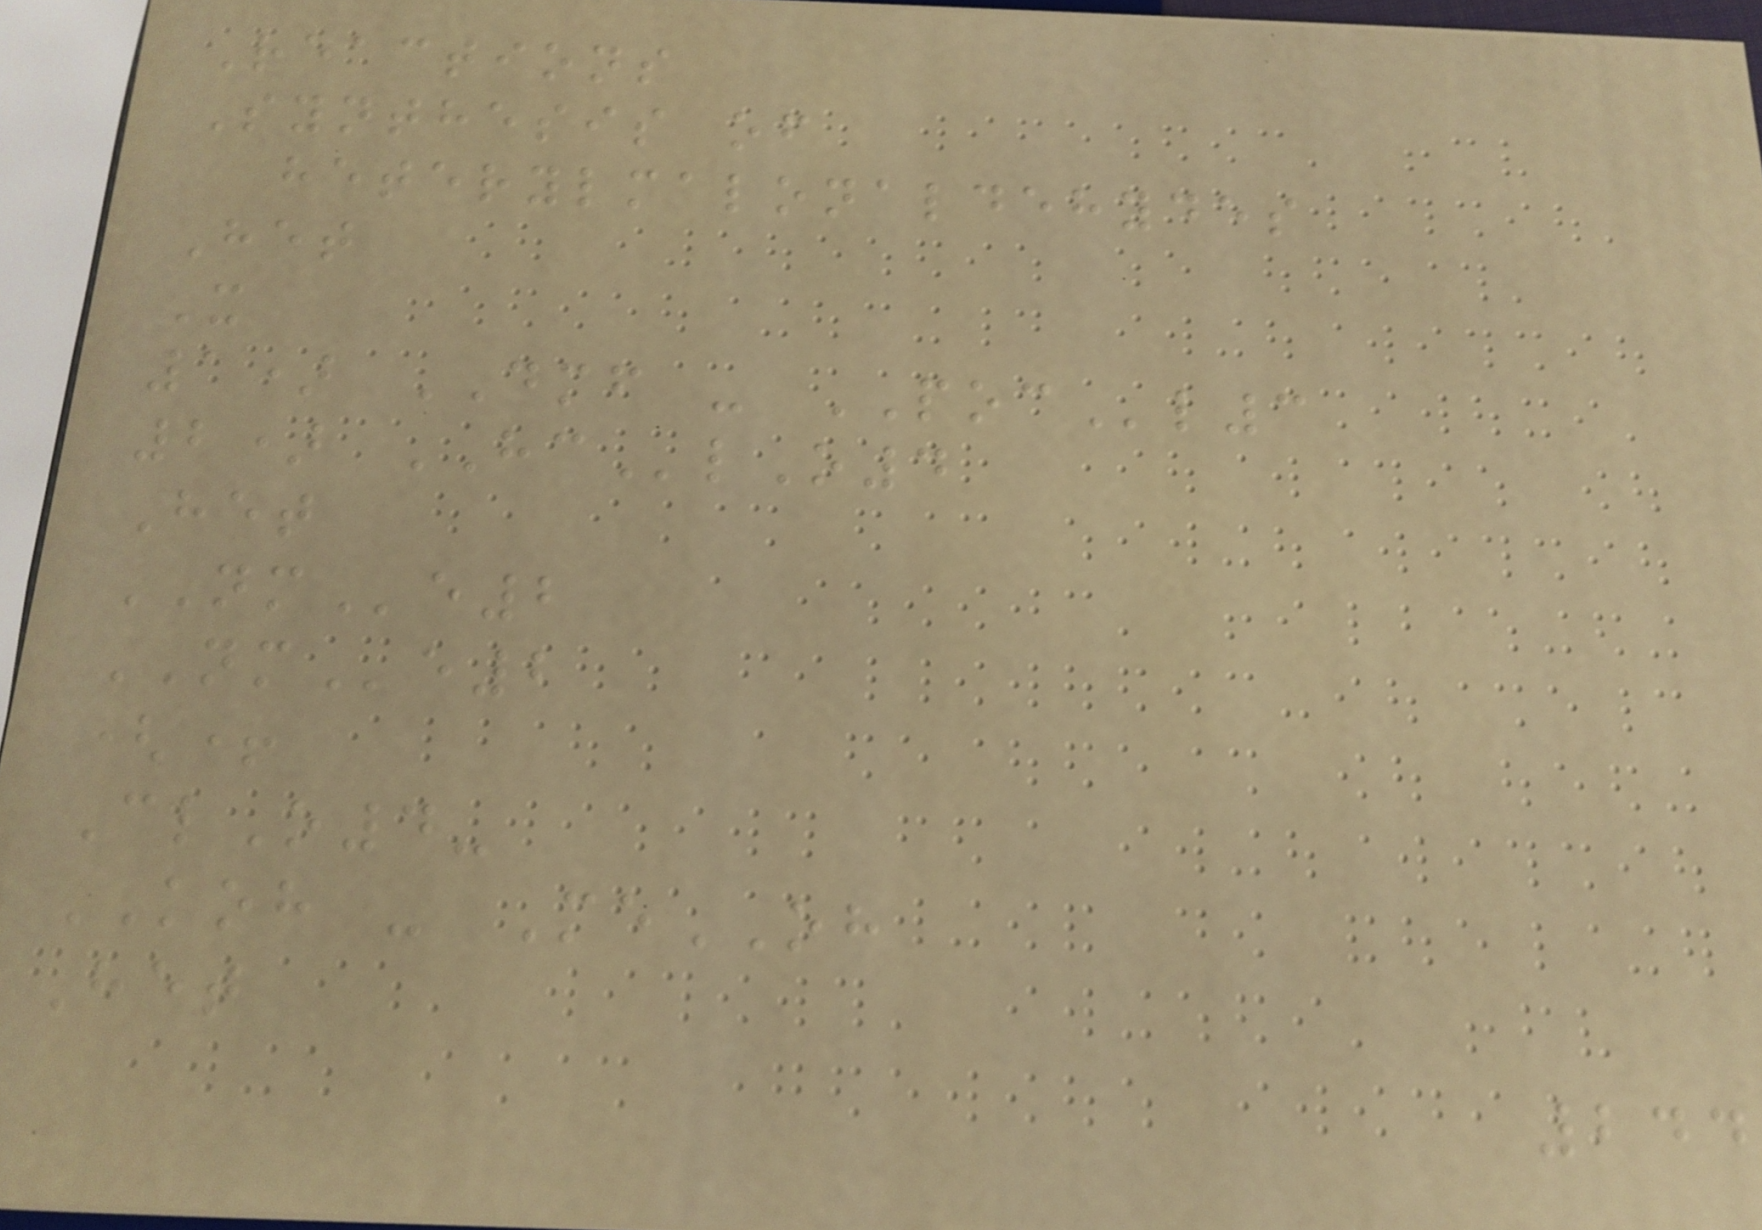Reactions
Synthesis of
heterylmalonaldehydes
Het
X
1) DMF - POCl3
2) HClO4
Het
NMe2
NMe2
(+
ClO4-
KOH - MeOH
Het
244
